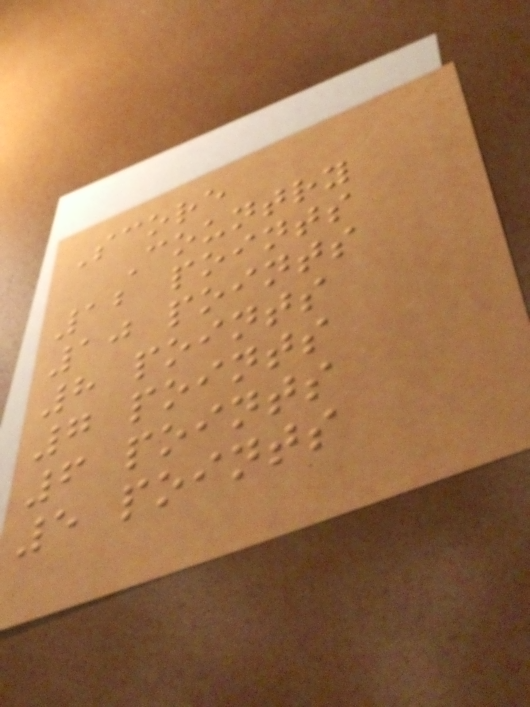Score
Country
12 points
10 points
8 points
7 points
6 points
5 points
